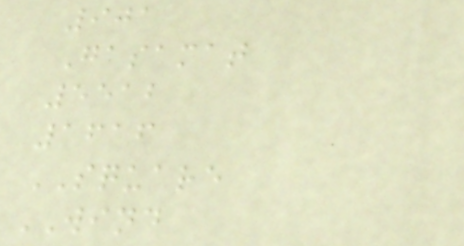901
Gasamat
5512
1616
SQUARE
WIND
